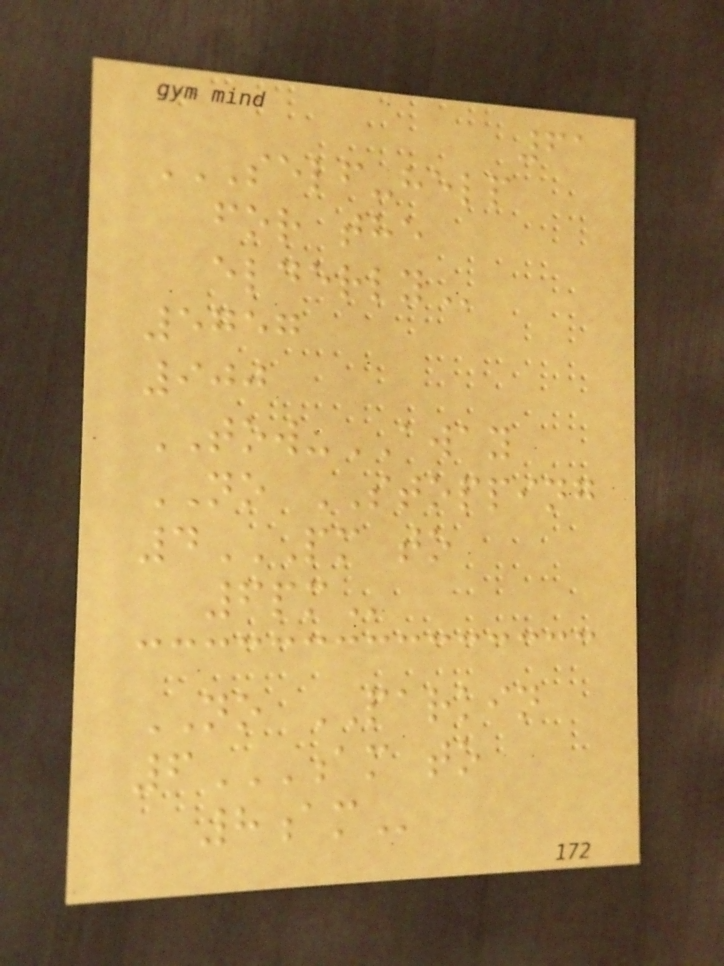61
SELF-HELP
FOR THE
ELDERLY
5757
900
TOW-AWAY
NO STOPPING
4PM TO
6PM
NO PARKIN
6AM TO
8AM
